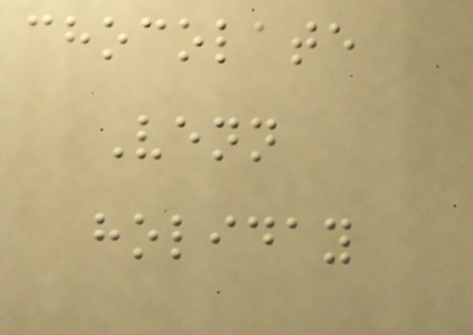chocolate
Venn
holiday
